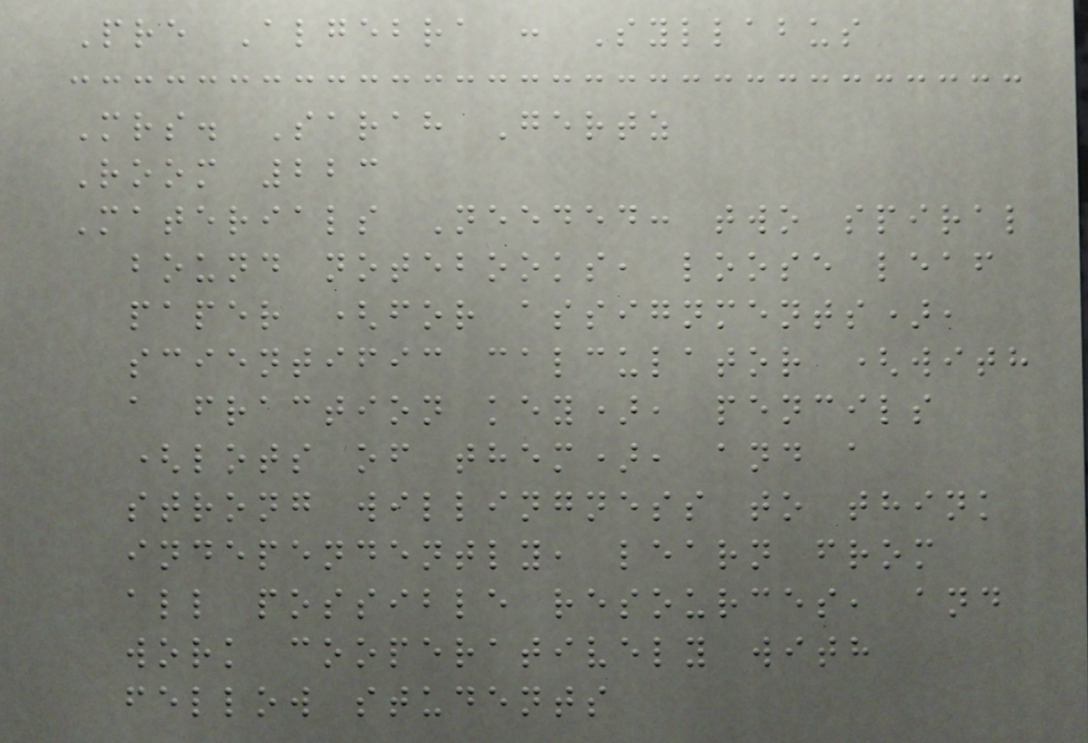Pre Algebra : Syllabus
Mrs. Sarah Gertz
Room 223
Materials Needed: two spiral
bound notebooks, loose leaf
paper (for assignments),
scientific calculator (with
a fraction key), pencils
(lots of them), and a
strong willingness to think
independently, learn from
all possible resources, and
work cooperatively with
fellow students
